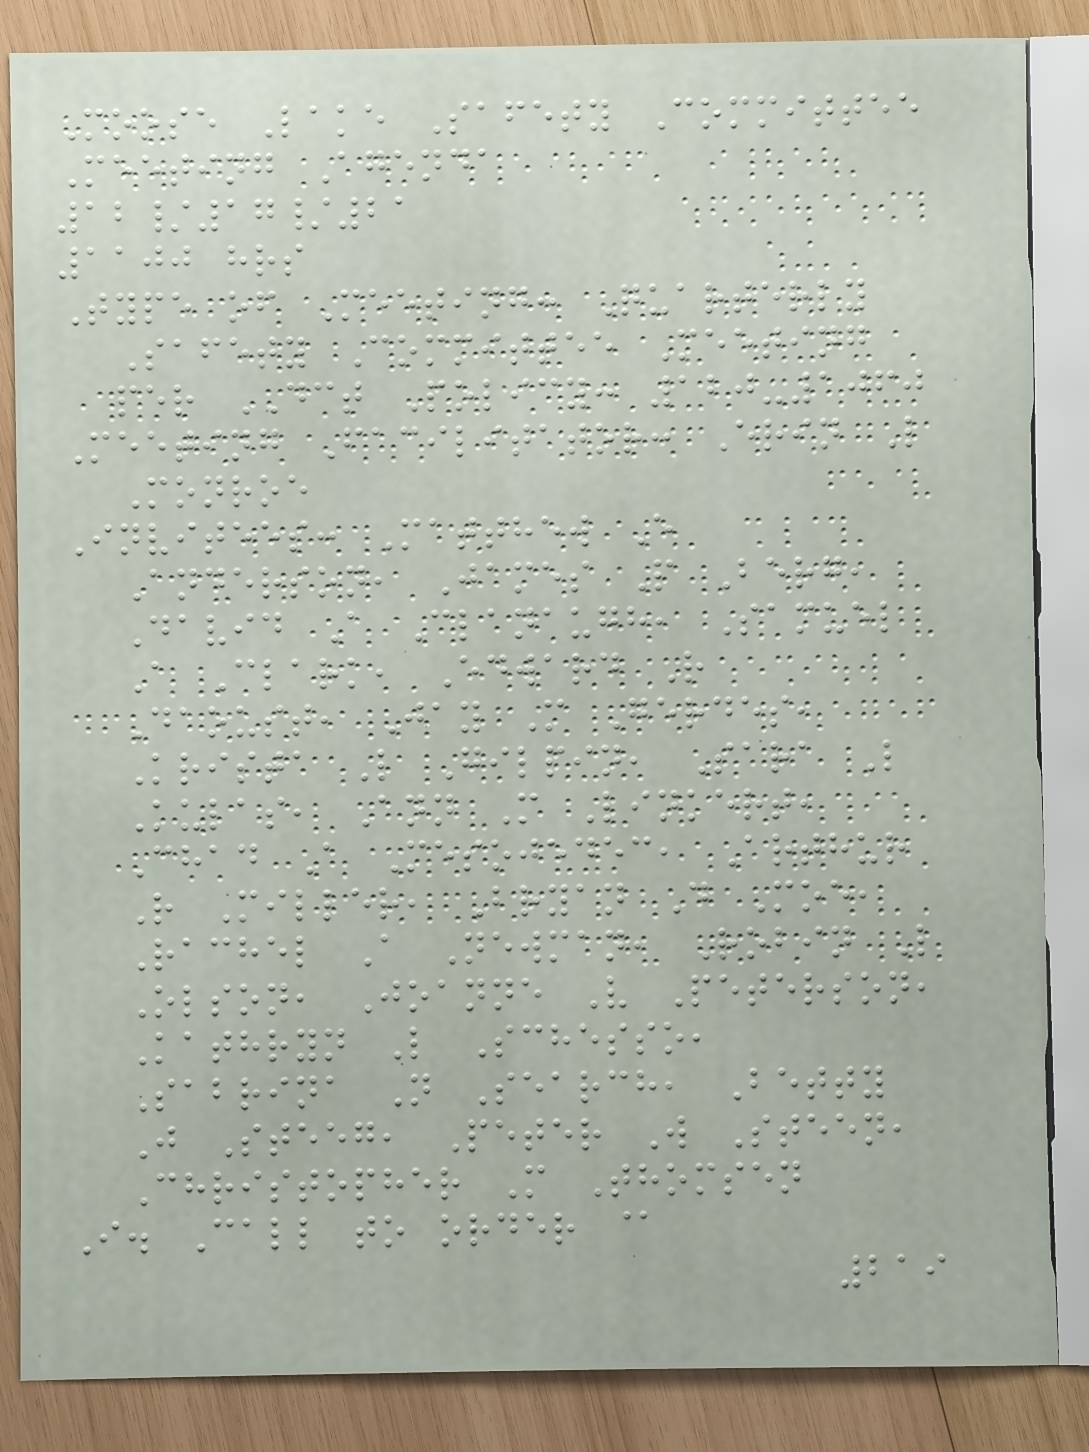Moose Lake Safety Committee
Meeting Agenda
12/17/21
1100 hrs
Type of Meeting: Quarterly
Safety Committee Meeting
per DCT Policy: 120-1060
Meeting Facilitator: Erin L
Monroe
Invitees: Matthew E
Anderson, James P Berg,
David A Clanaugh, Samuel
A Clark, Edward R
Daoust, Jay M Gerdes,
Krista L Gilpin, Sara L
Kulas, Ann M Linkert,
Chad A Mesojedec, Arthur
R Miller, Bryan D Moe,
Rachel A Newman, Robin L
Olson, Joanne V Peterson,
Kathryn L Schesso,
Sabrina N Search, Betty
J Steeg, Peter W Steen,
Christopher M Thomsen
I. Call to order @
219
